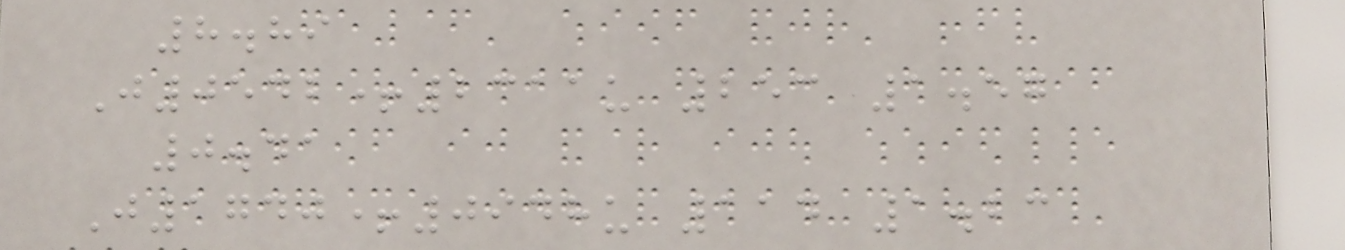8.89
J0542+2311u 253 1.57
0.41
J1740+0948u 114 1.23
